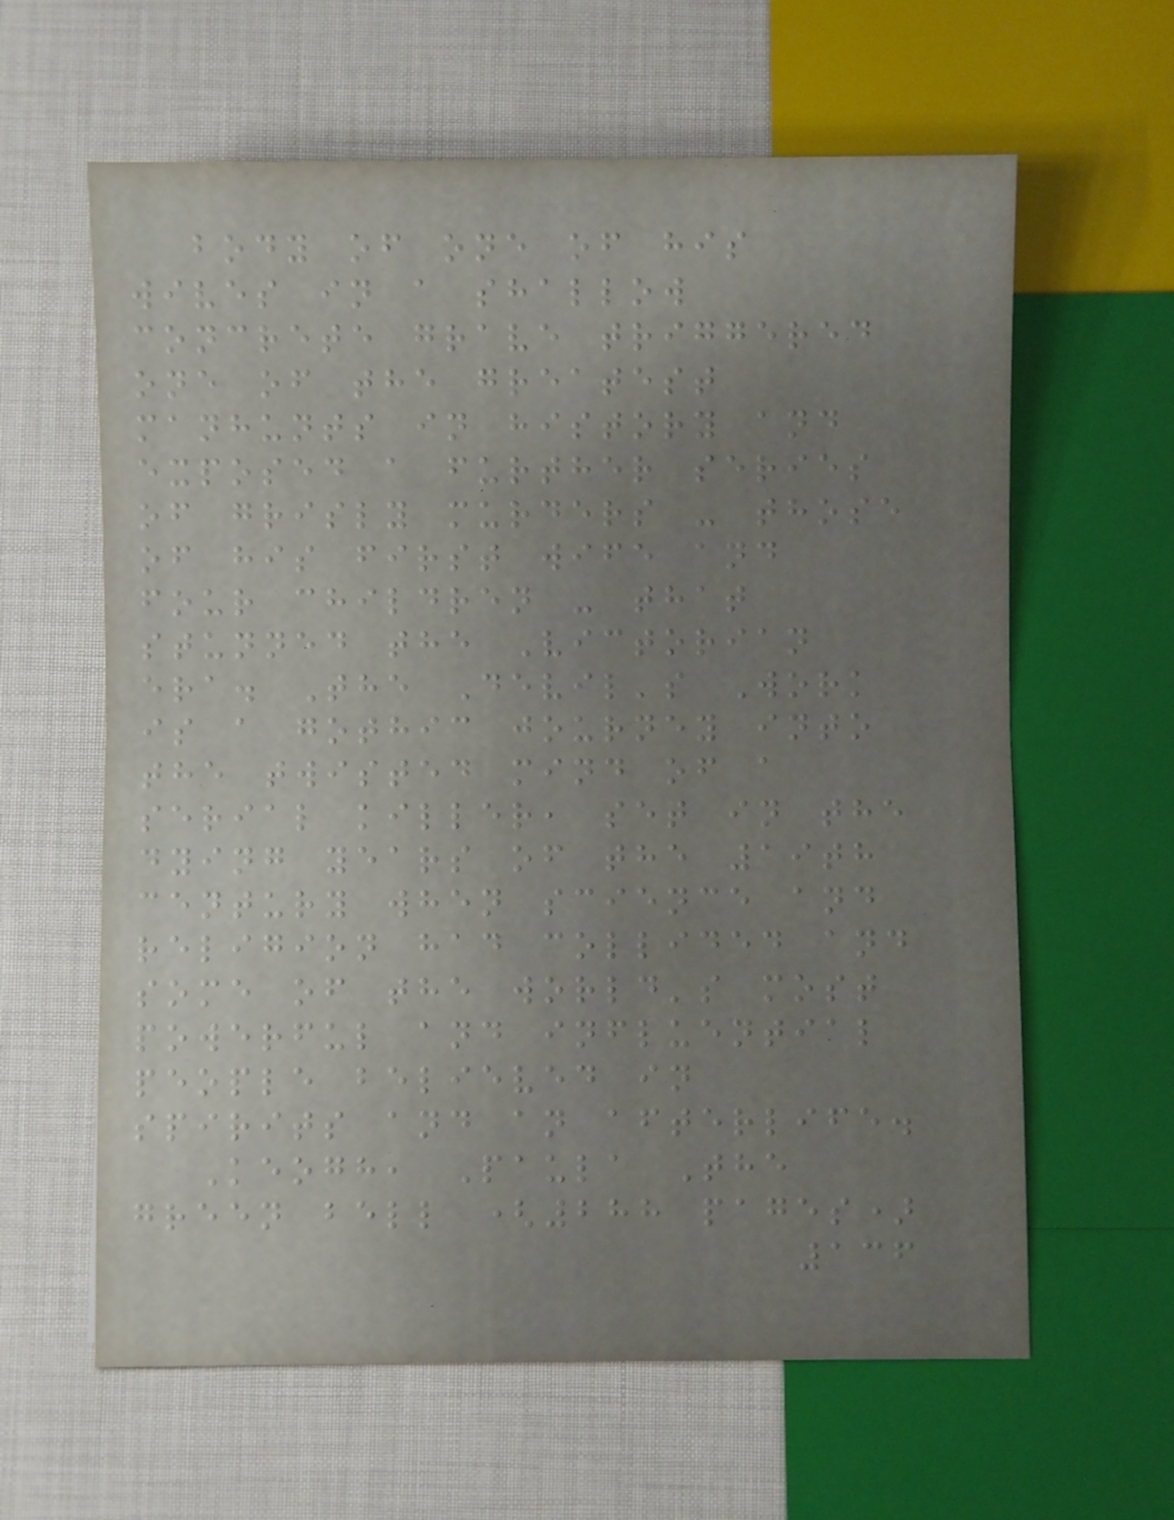body of one of his
wives in a shallow
concrete grave triggered
one of the greatest
manhunts in history and
exposed a further series
of grisly murders - those
of his first wife and
four children - that
stunned the Victorian
era. The Devil's Work
is a gothic journey into
the twisted mind of a
serial killer, set in the
dying years of the 19th
century when science and
religion had collided and
some of the world's most
powerful and influential
people believed in
spirits and an afterlife.
Keogh, Paula The
green bell (288 pages)
136
